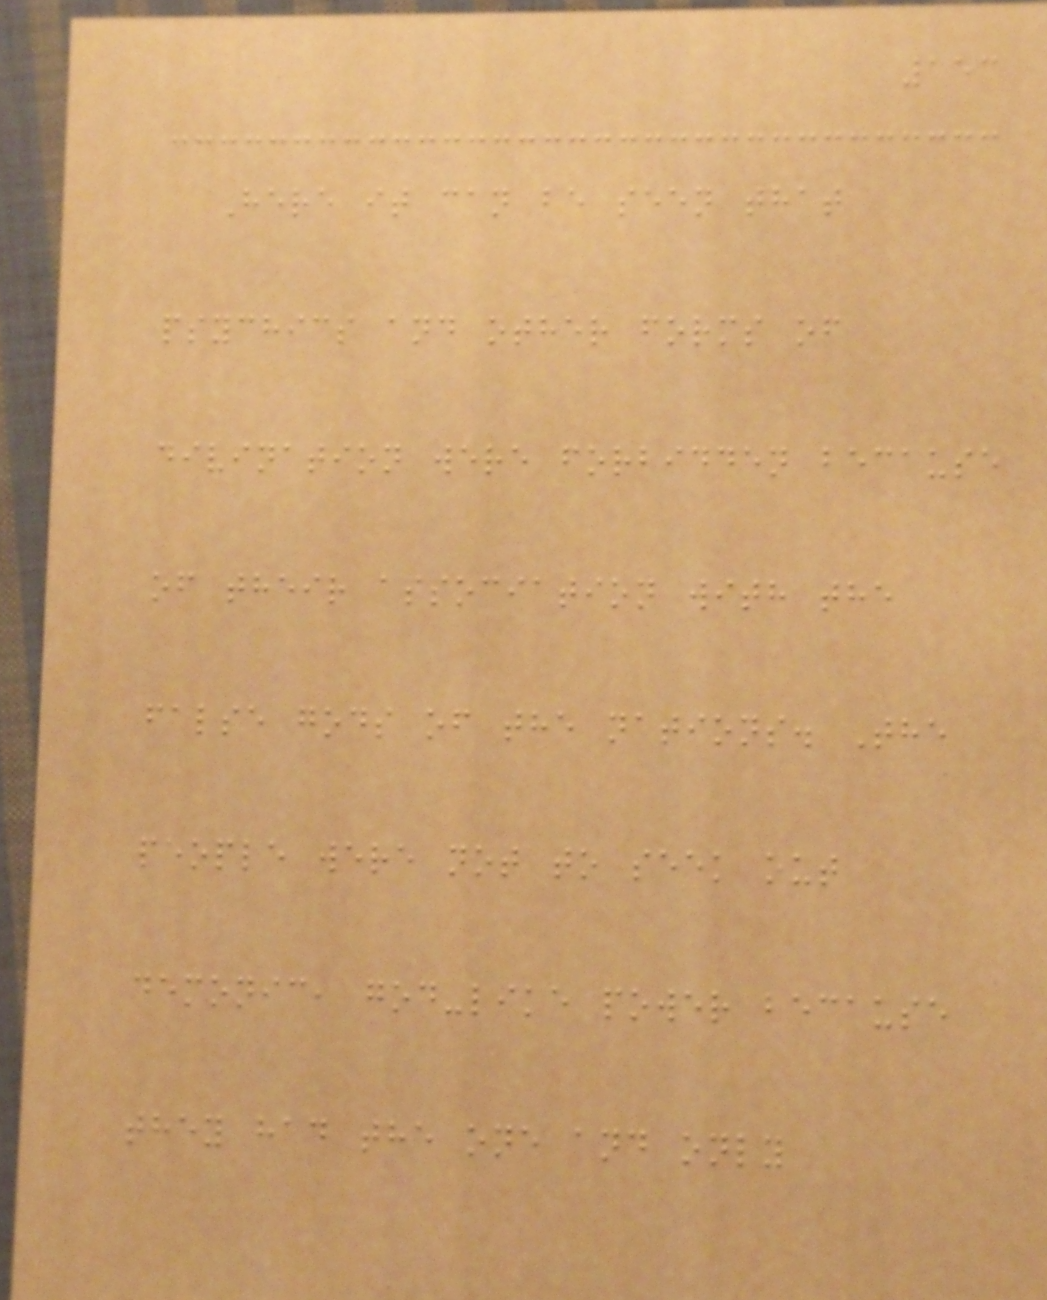153
Here it can be seen that
psychics and other forms of
divination were forbidden because
of their association with the
false gods of the nations. The
people were not to seek out
demonic, god-like power because
they had the one and only
